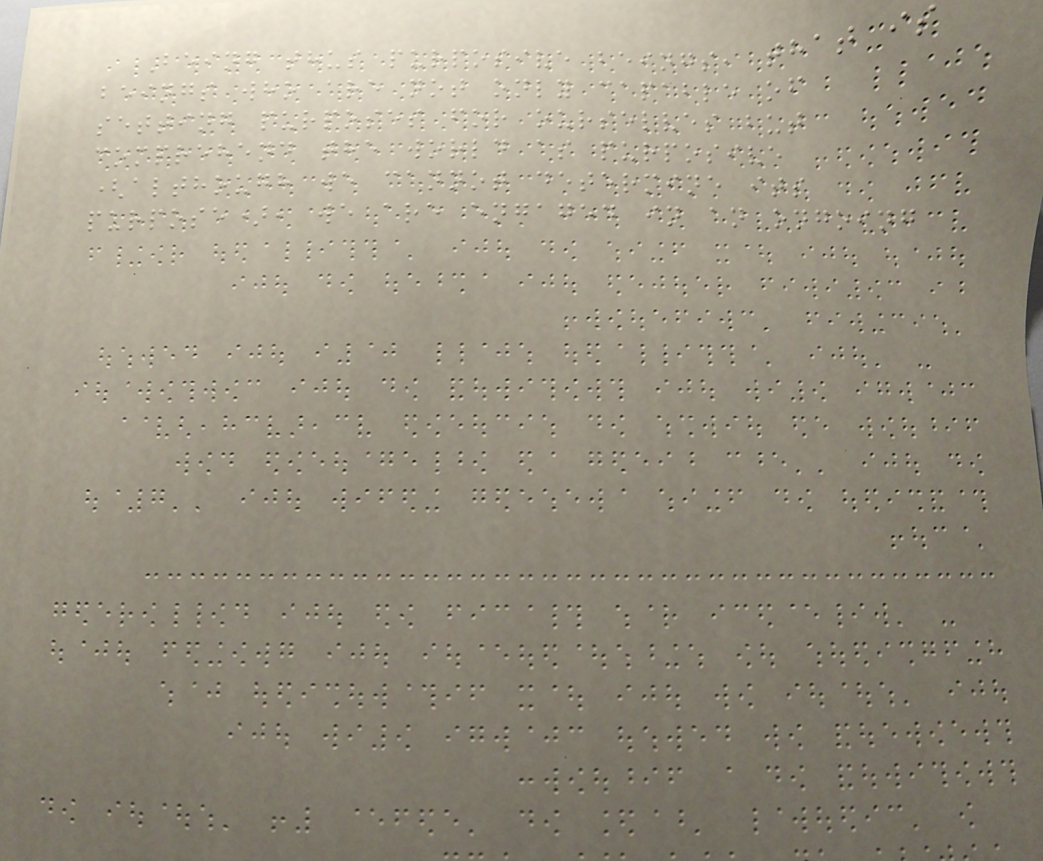Being thus purposive beings, that is
beings who are not only capable of
setting purposes for ourselves but
comprehend the world as purposive
(although we cannot determine its
purpose), we are engaged in an ongoing
